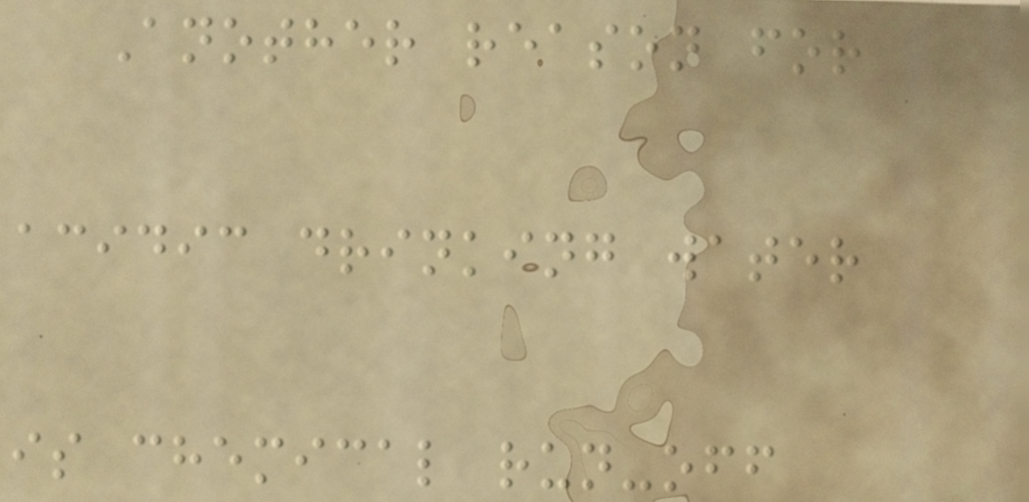Another reason for
acidic drinking water
is chemical run-off
